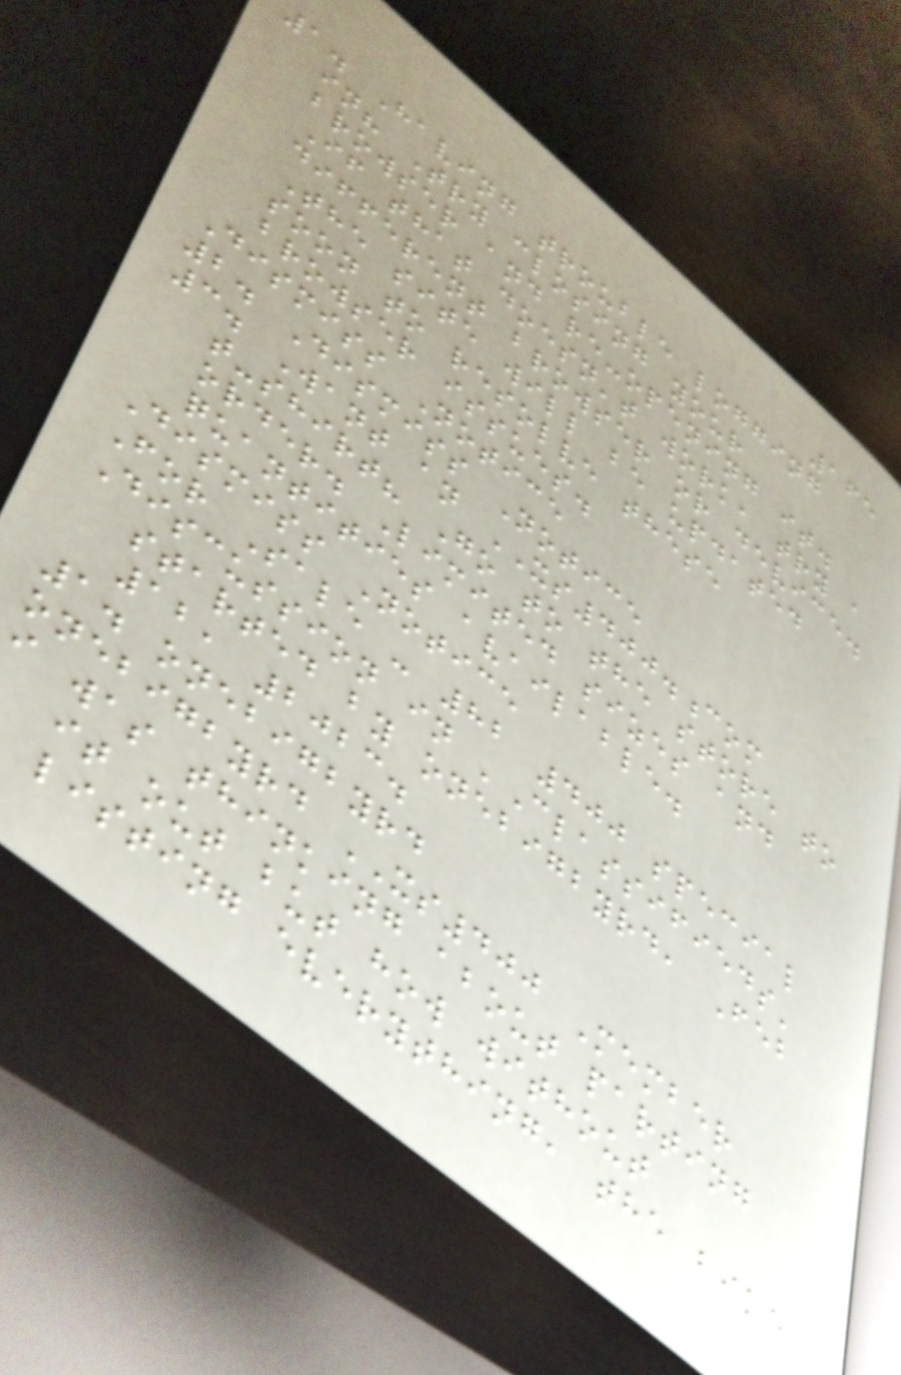165
1. Having trouble logging
in? Try closing your
browser and re-opening it.
If that doesn't work, try a
different browser or device.
The site will be updated
soon to resolve these
browser issues.
Dismiss Notice
2. Dismiss Notice
3. Want an XS400.com
t-shirt? Go to the store to
order. Limited sizes and
quantities available.
Dismiss Notice
For Sale - 82 400 special
Discussion in 'Classifieds'
started by onebigbyrd, Feb
12, 2023.
1. onebigbyrd
onebigbyrd XS400 Member
i was thinking about parting
it out but how without
listing everything, the bike
